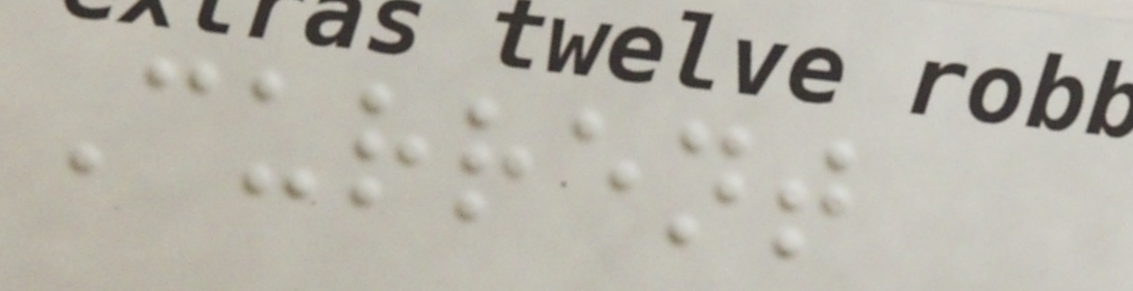Current
